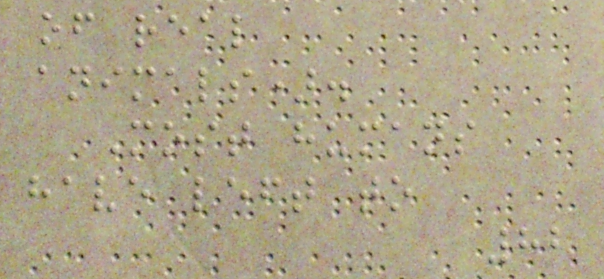of real
animals).
Most humans
have left to
82
